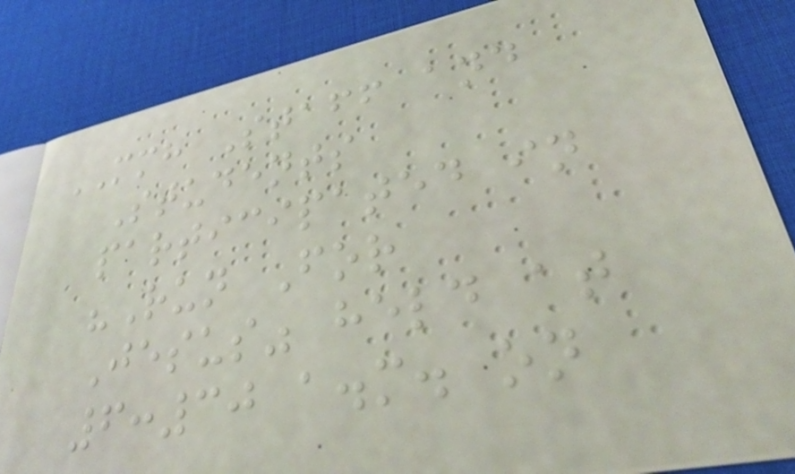MMH Staff and
Students
participated in
"Run For
Jesus" held at
6:30 a.m. on
